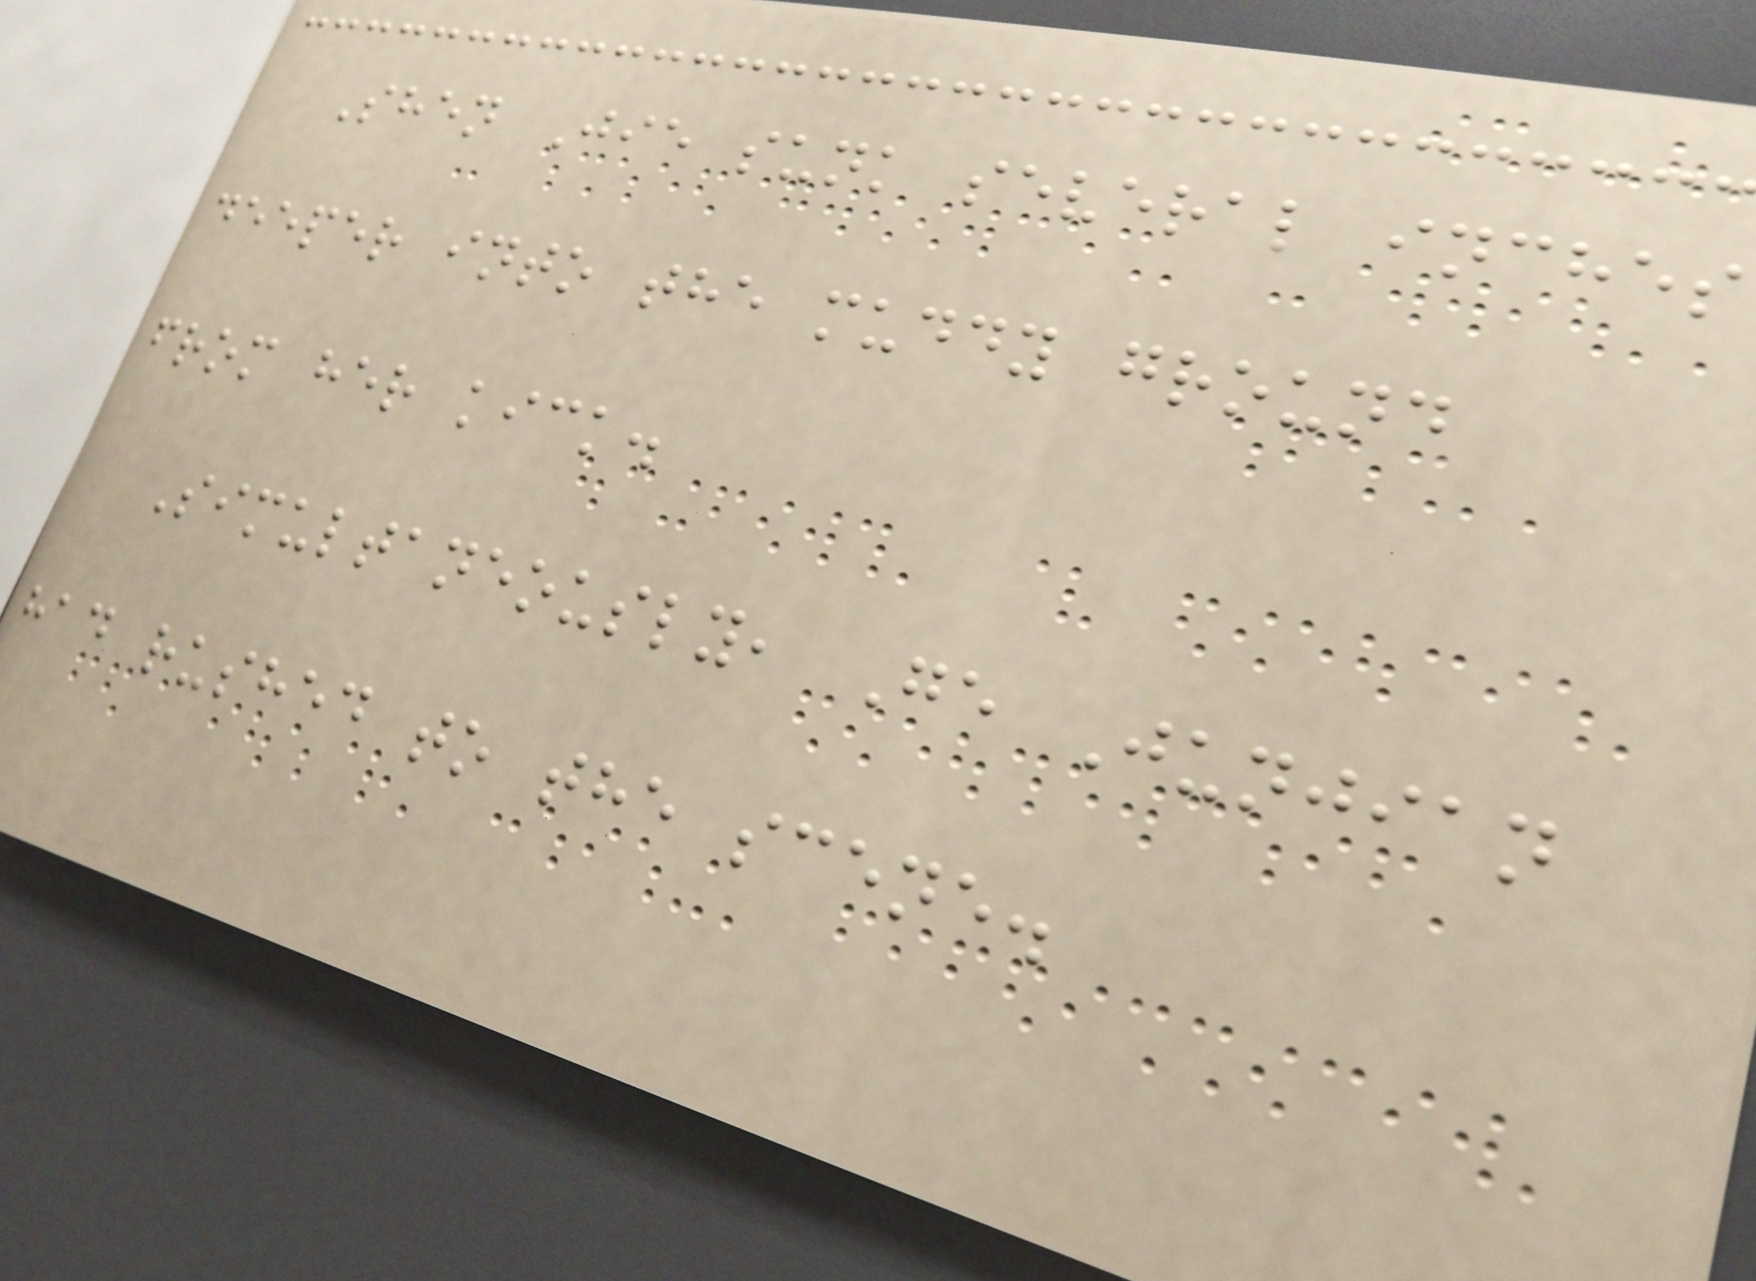Shen Jie sunk several inches
deeper into the muddy ground
from her kick.
Simultaneously, Ge Junjian
had rushed to the scene.
